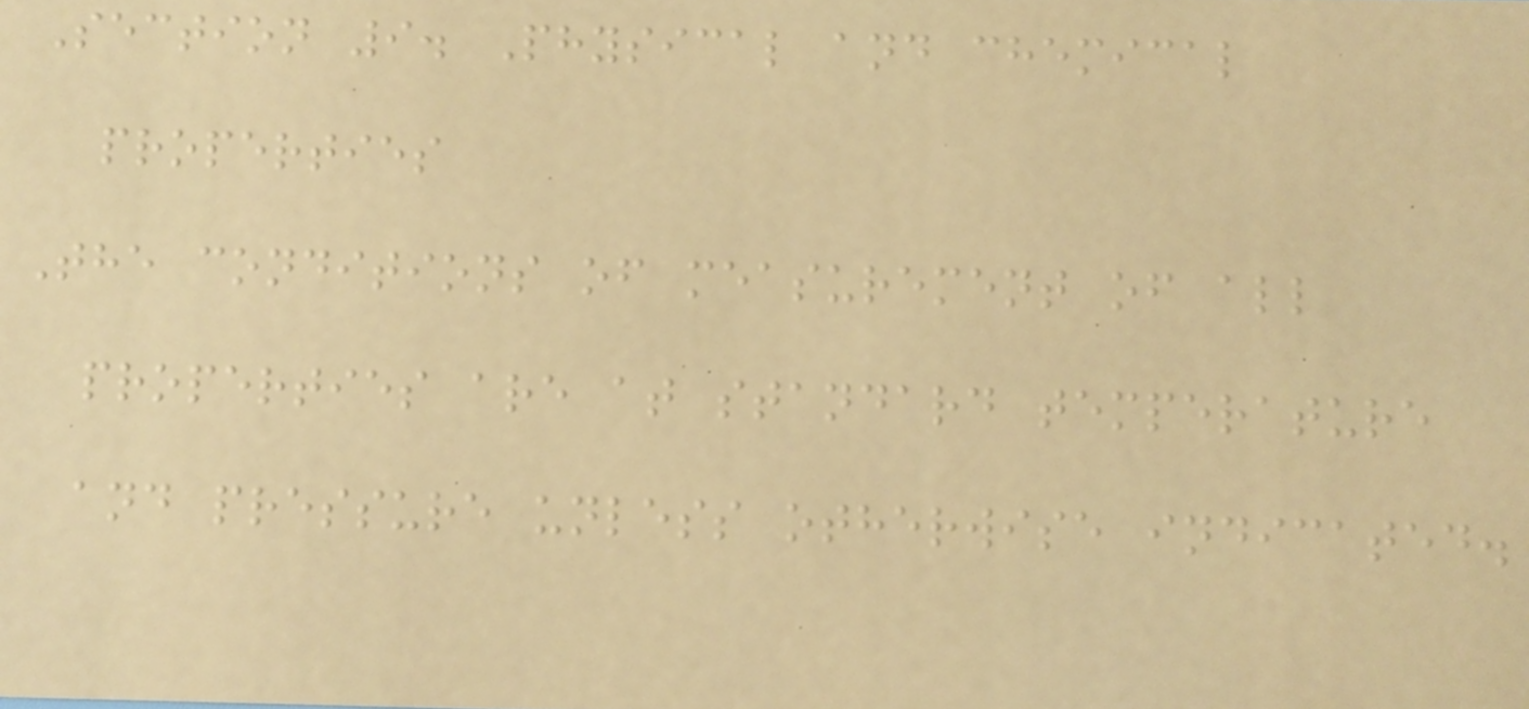Section 9. Physical and chemical
properties
The conditions of measurement of all
properties are at standard temperature
and pressure unless otherwise indicated.
